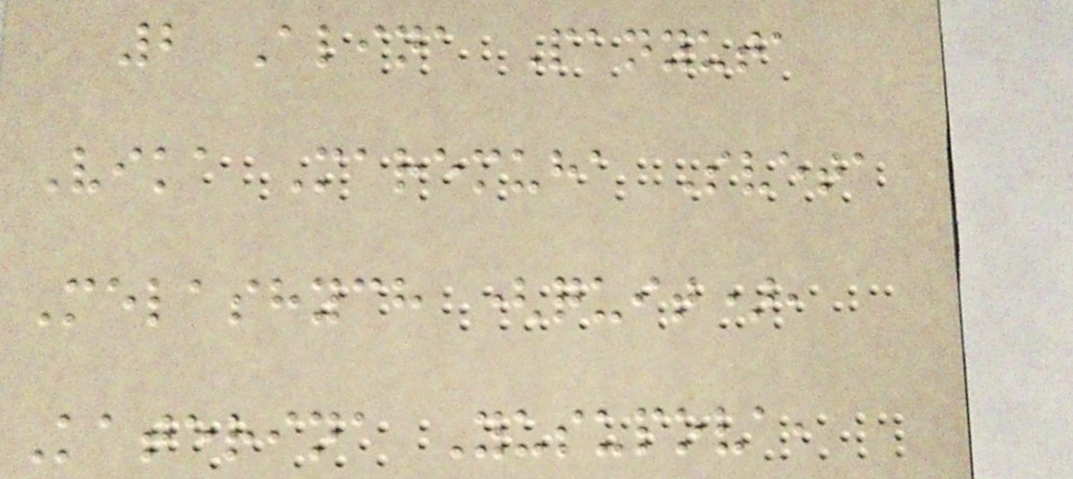2 Alina Panyuta
Vika Maremuha Sveta
Melashych (quit),
Katerina Yusupova,
